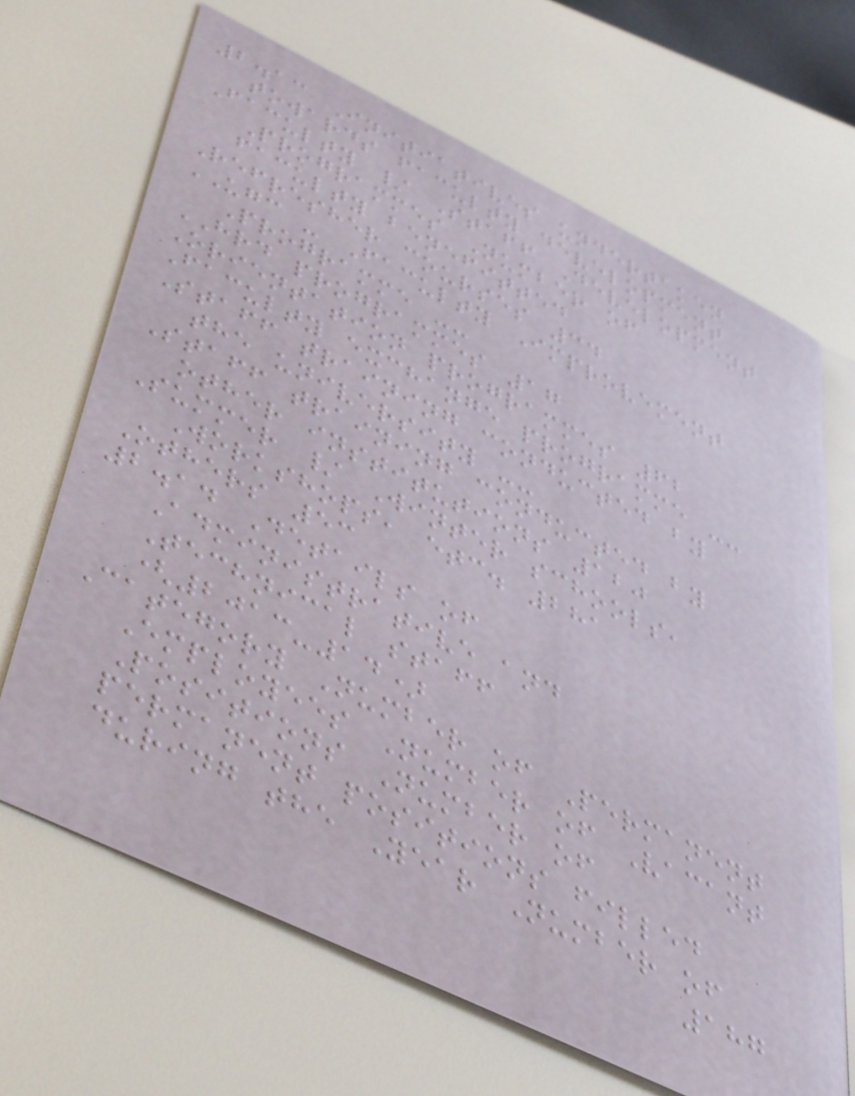2.13 Initiatives undertaken
towards faculty development
Faculty / Staff Development
Programmes Number of
faculty benefitted
Refresher courses 34
UGC - Faculty Improvement
Programme --
HRD programmes 17
Orientation programmes 62
Faculty exchange programme --
Staff training conducted by
the university --
Staff training conducted by
other institutions 120
Summer / Winter schools,
Workshops, etc. 281
Others 53
2.14 Details of
Administrative and
Technical staff
(2013-14)
Category Number of Permanent
Employees Number of Vacant
Positions Number of
permanent positions filled
during the Year Number of
187
